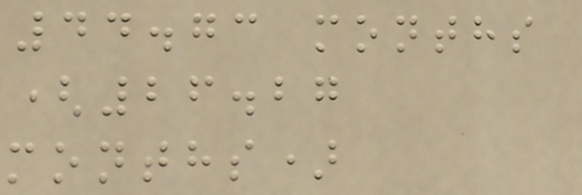44.73 months
(26.27
months)
